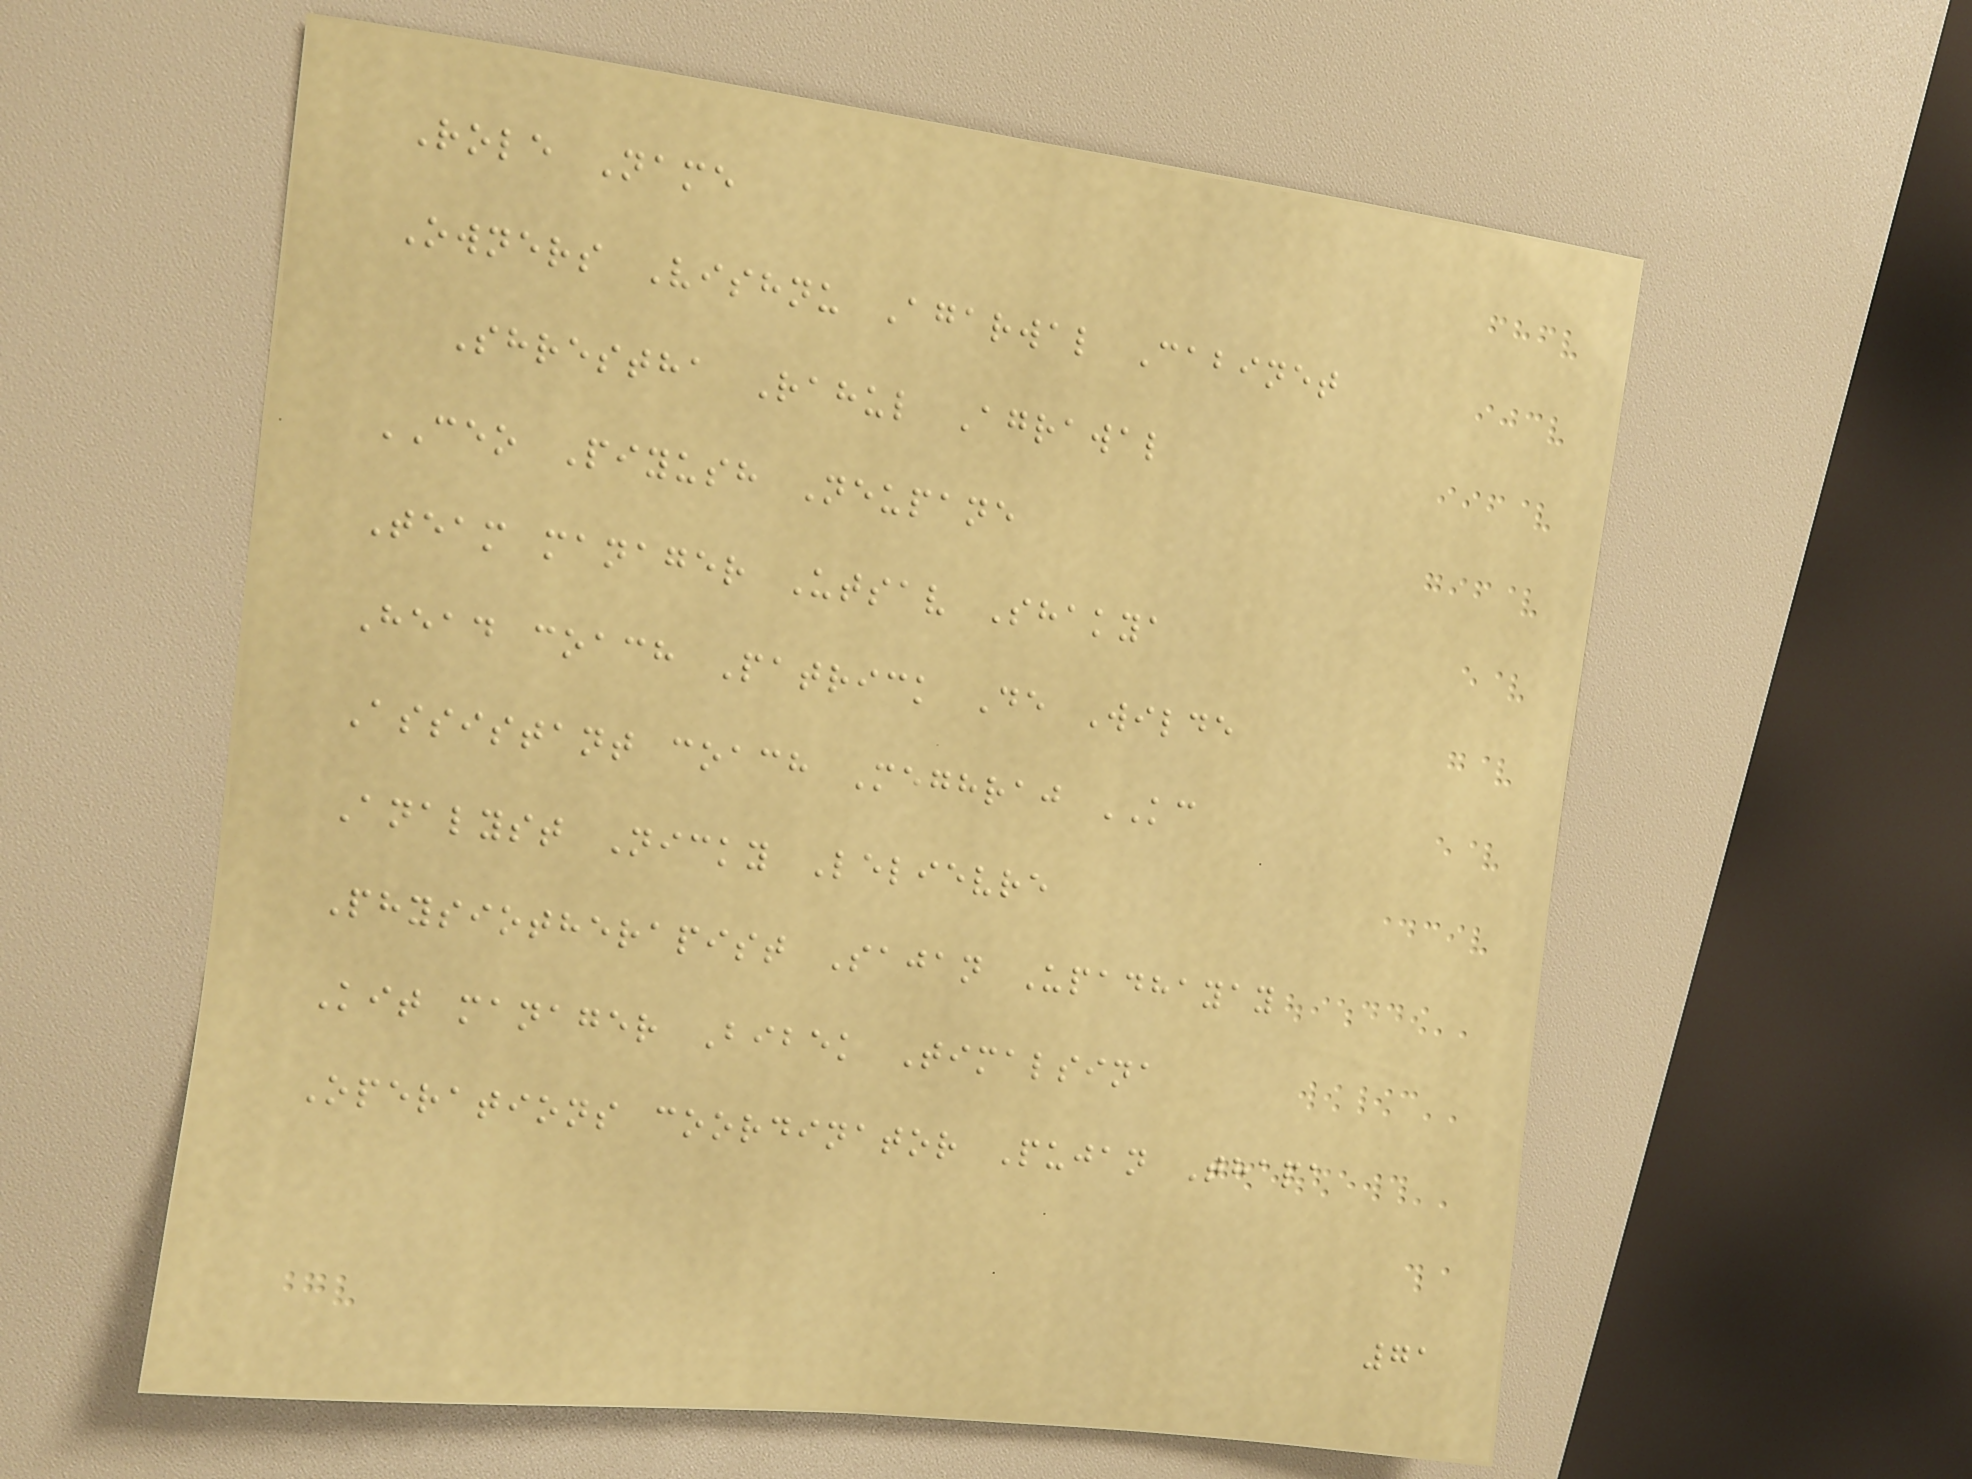Role Name
Owners Vishnu Agarwal Cabinet
Shrestha Rahul Agrawal
CEO Piyush Neupane
Team manager Utsav Shakya
Head coach Patrick De Wilde
Assistant coach Meghraj KC
Analyst Nicky Lelievre
Physiotherapist Sajan Upadhayay
Kit manager Bibek Timalsina
Operations coordinator Pujan Thapa
71
